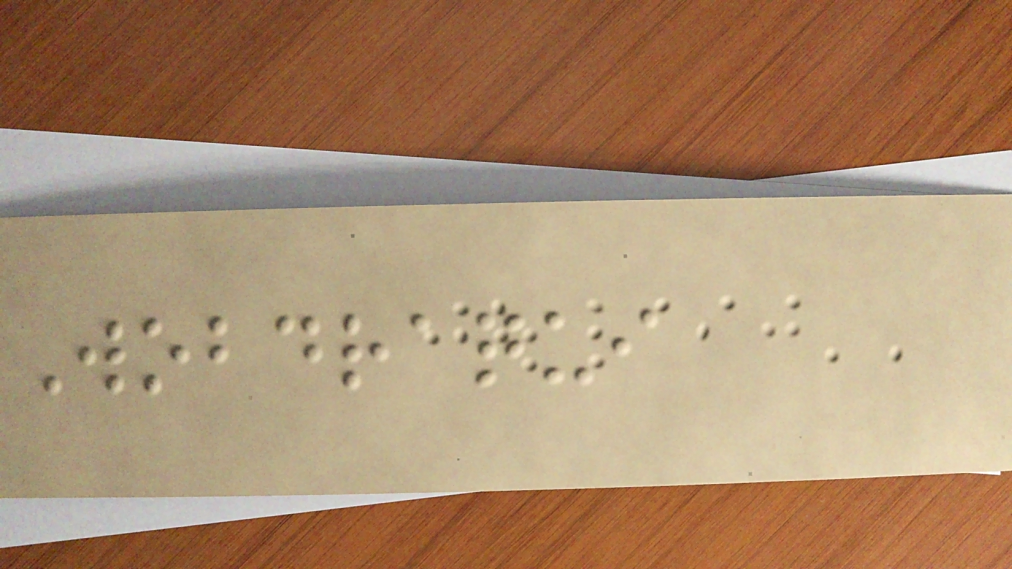Wobdraqui
